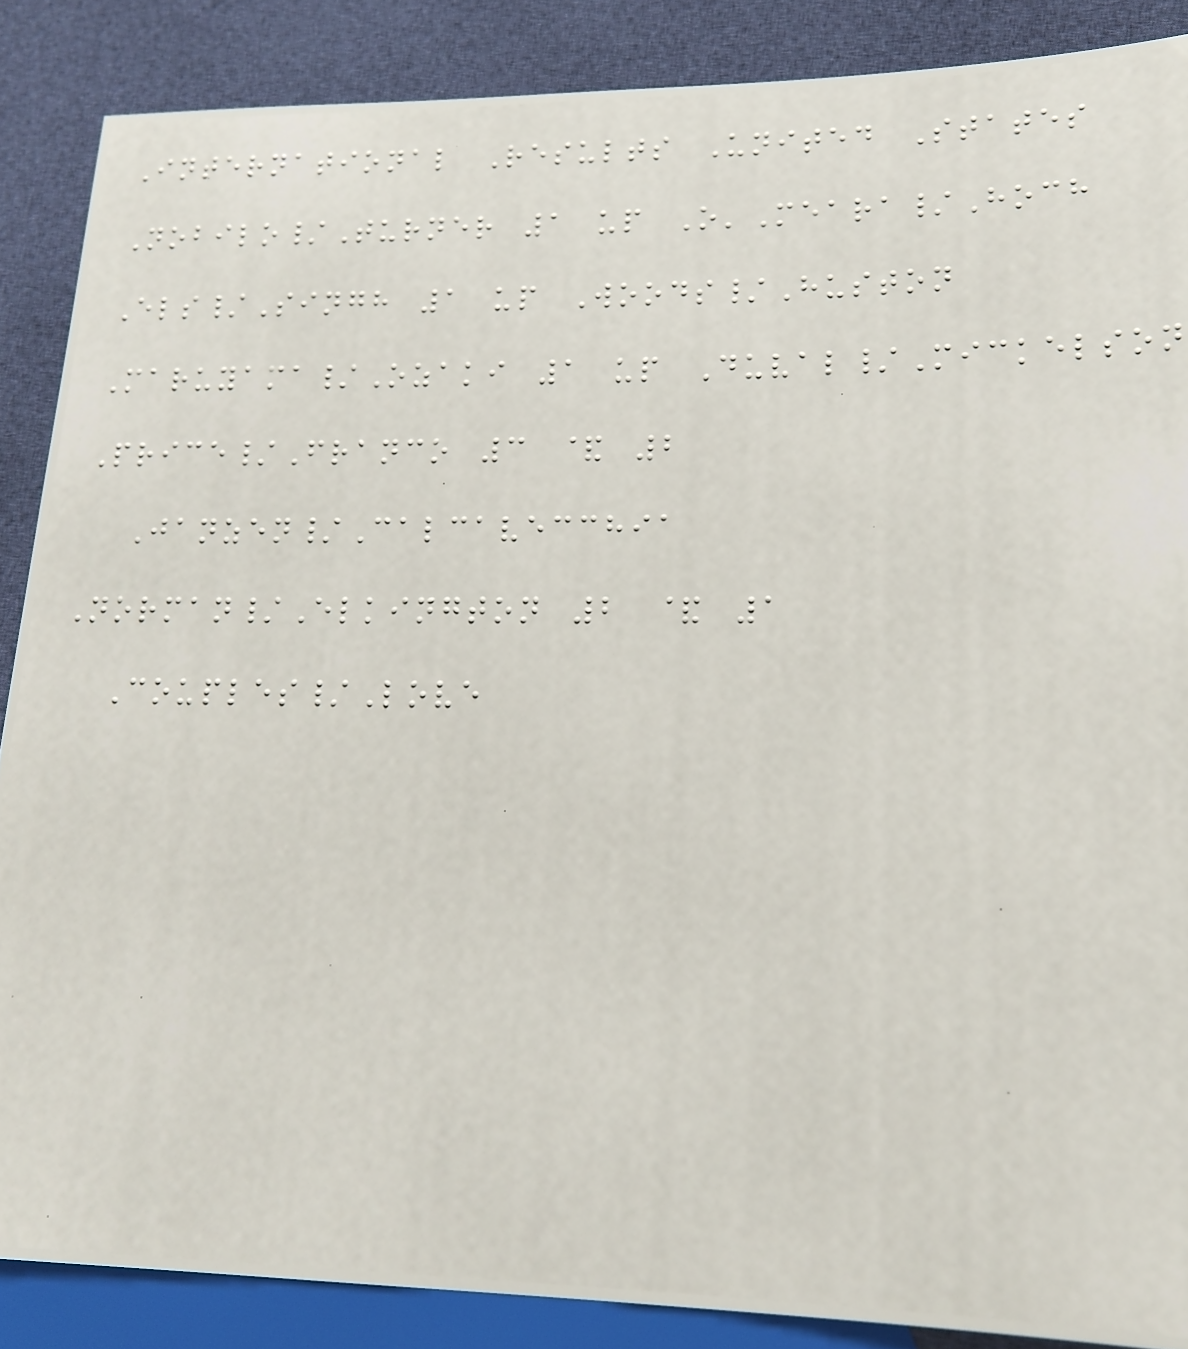International Results United States
Nobilo/Turner 1 up O'Meara/Hoch
Els/Singh 1 up Woods/Huston
Maruyama/Ozaki 1 up Duval/Mickelson
Price/Franco 3 & 2
Janzen/Calcavecchia
Norman/Elkington 2 & 1
Couples/Love
